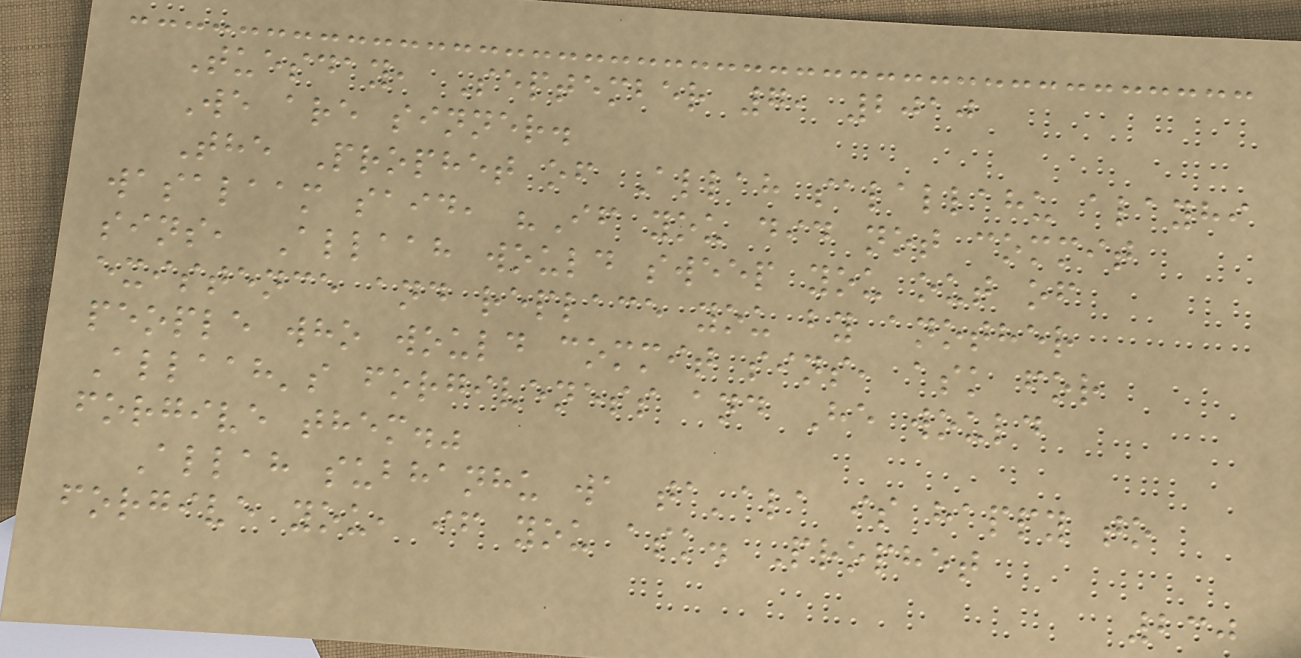Tuesday, September 7, 2010
We are sinner.
The Prophet of Allah salallahu alayhi
wasalaam said, "If you did not commit
sins, Allaah would sweep you out of
existence and replace you by another
people who would commit sins, ask for
Allaah's forgiveness and He would
forgive them."
Allah subhanhu wa ta'ala is happy to
forgive you, if you ask. Prophet
230
